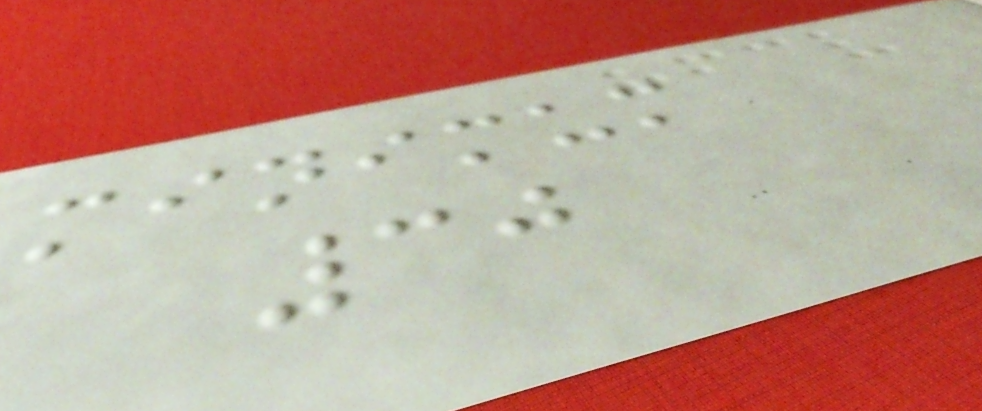minimum
30
